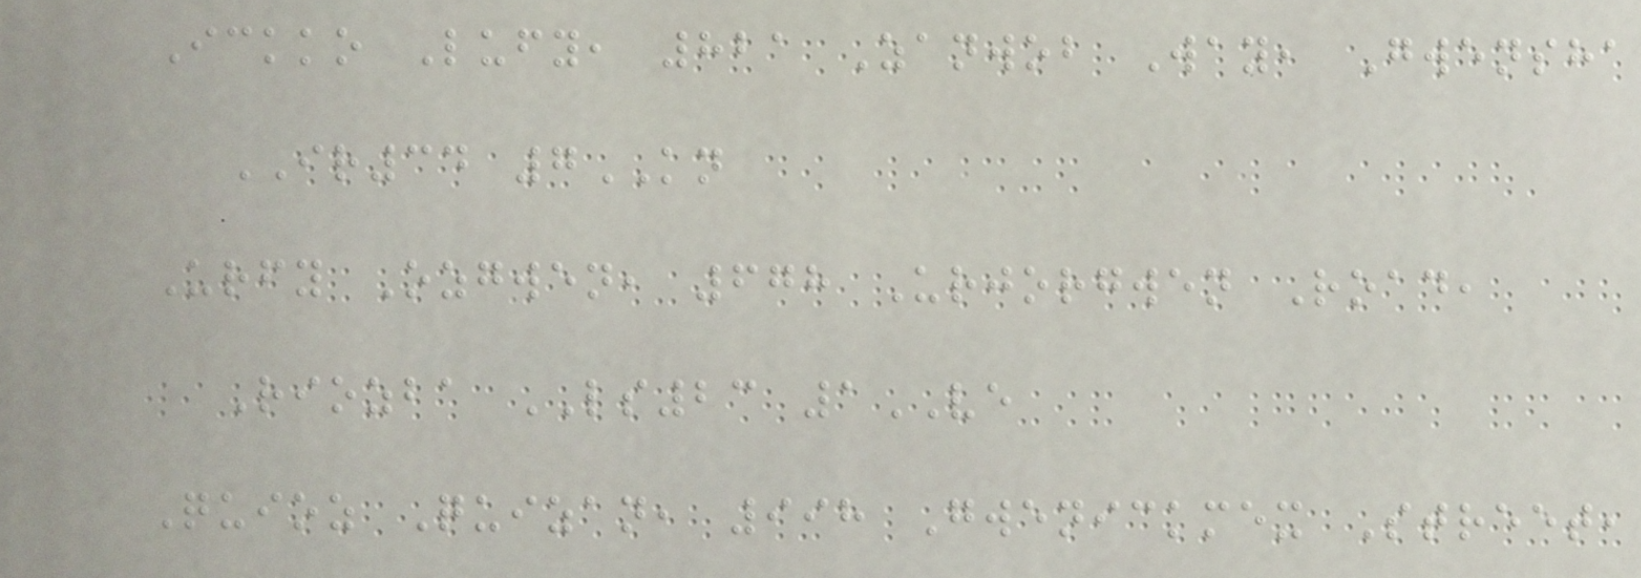Ickko Lufy, 821 Zanwob Way, Gwensha
IR34 7KN
Urfy Ozgwen, 678 Urjorgwen Road,
Riozba LS23 1VE
Quioz Quizan, 998 Gwenickmex Street,
